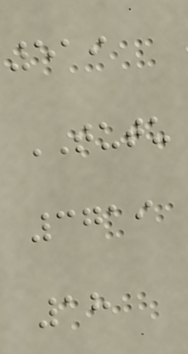519
TUTU
3719
18
